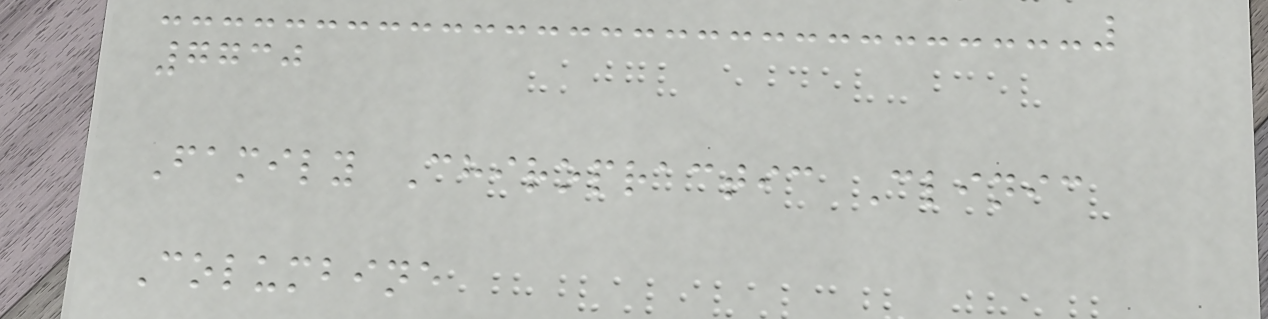7730
Family Chiropractic Clinic
Columbine
